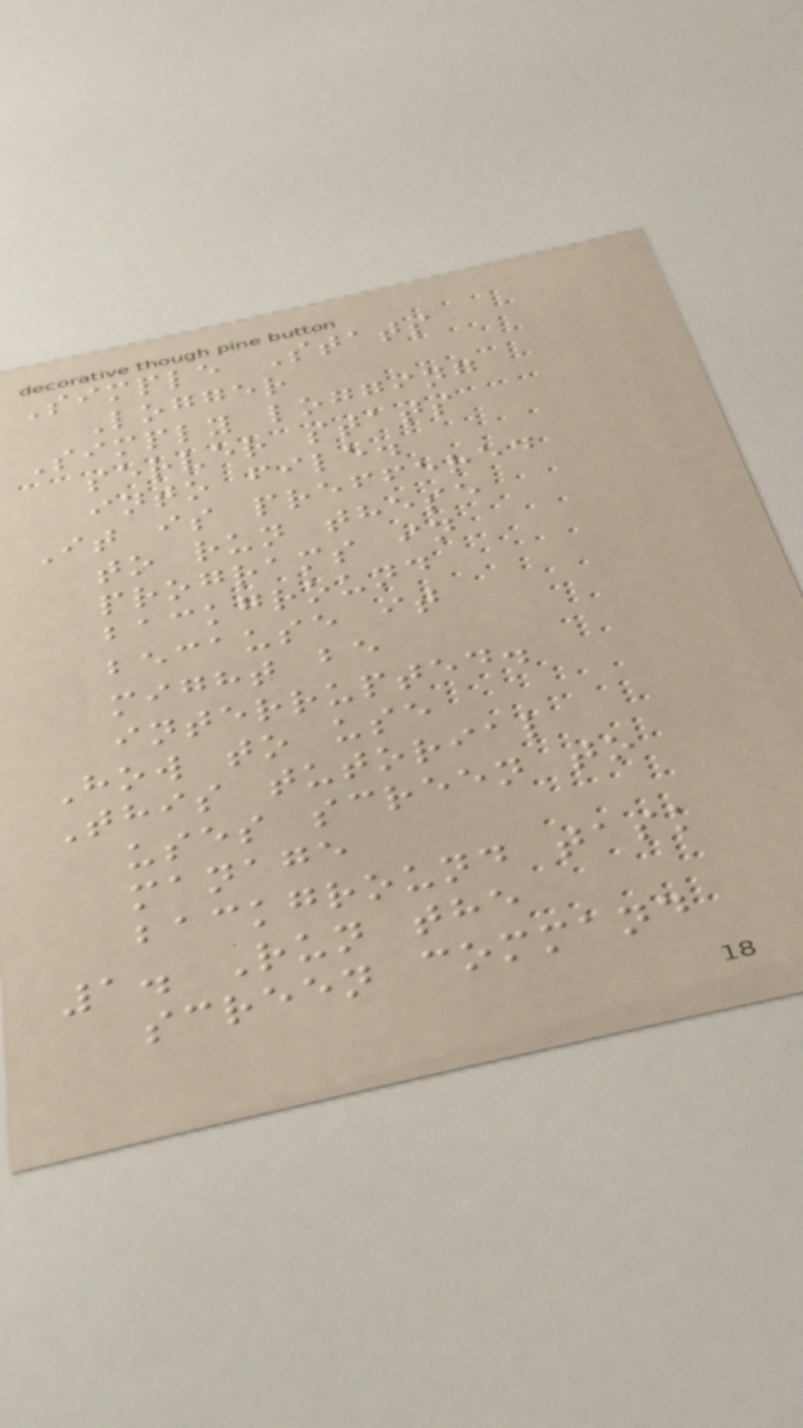Simple Stats
Logger
Simply logging
server stats
into file.
It is preffered
to run these
programs in
background
because it
might be
interrupted.
How to use
This tutorial
uses screen to
manage
background task
1. Run the
screen command
